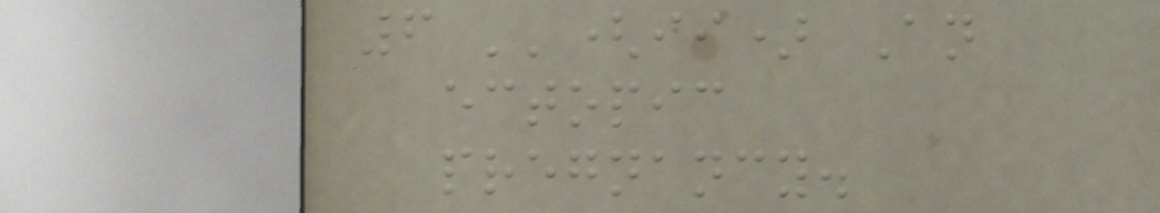6 ''(ii) An
ectopic
pregnancy.
